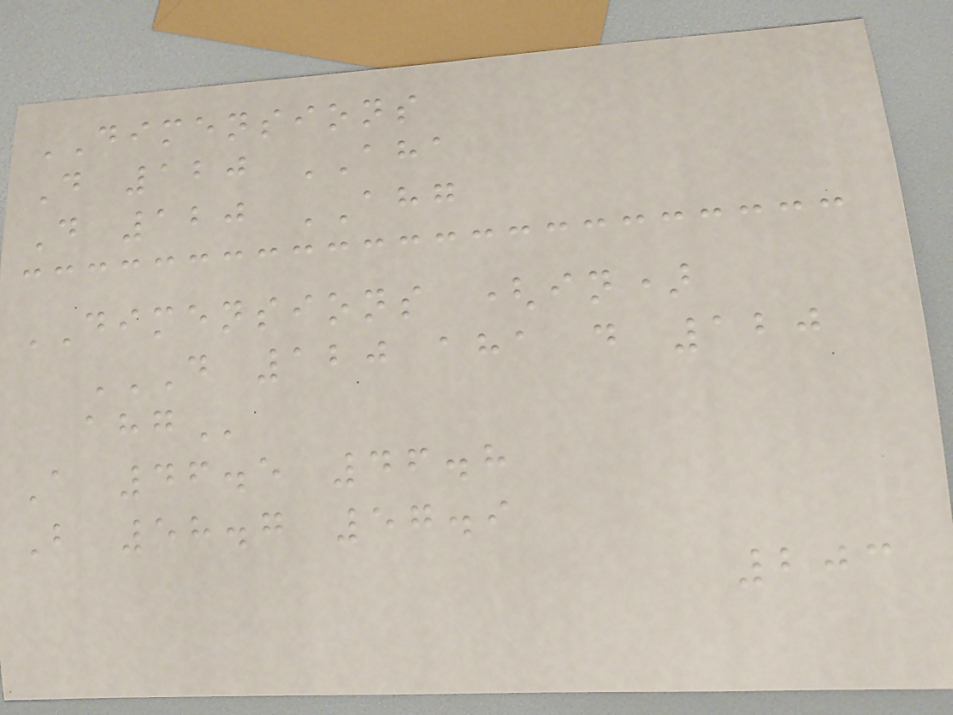DIMENSIONS
D 120 AHA
D 120 AHG
DIMENSIONS (in)
D 120 AHA D 120
AHG
A 46.5 46.8
B 58.7 57.9
203
